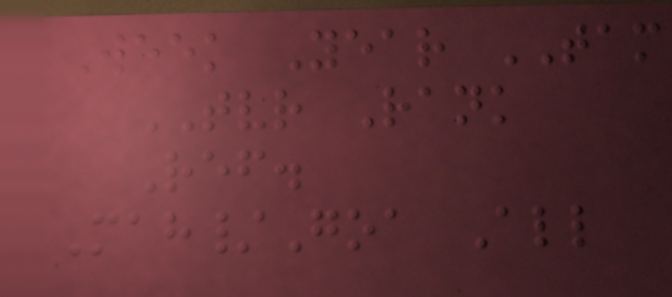Week Year TAM
TVR Rank
Ref.
Mah/Goa All
